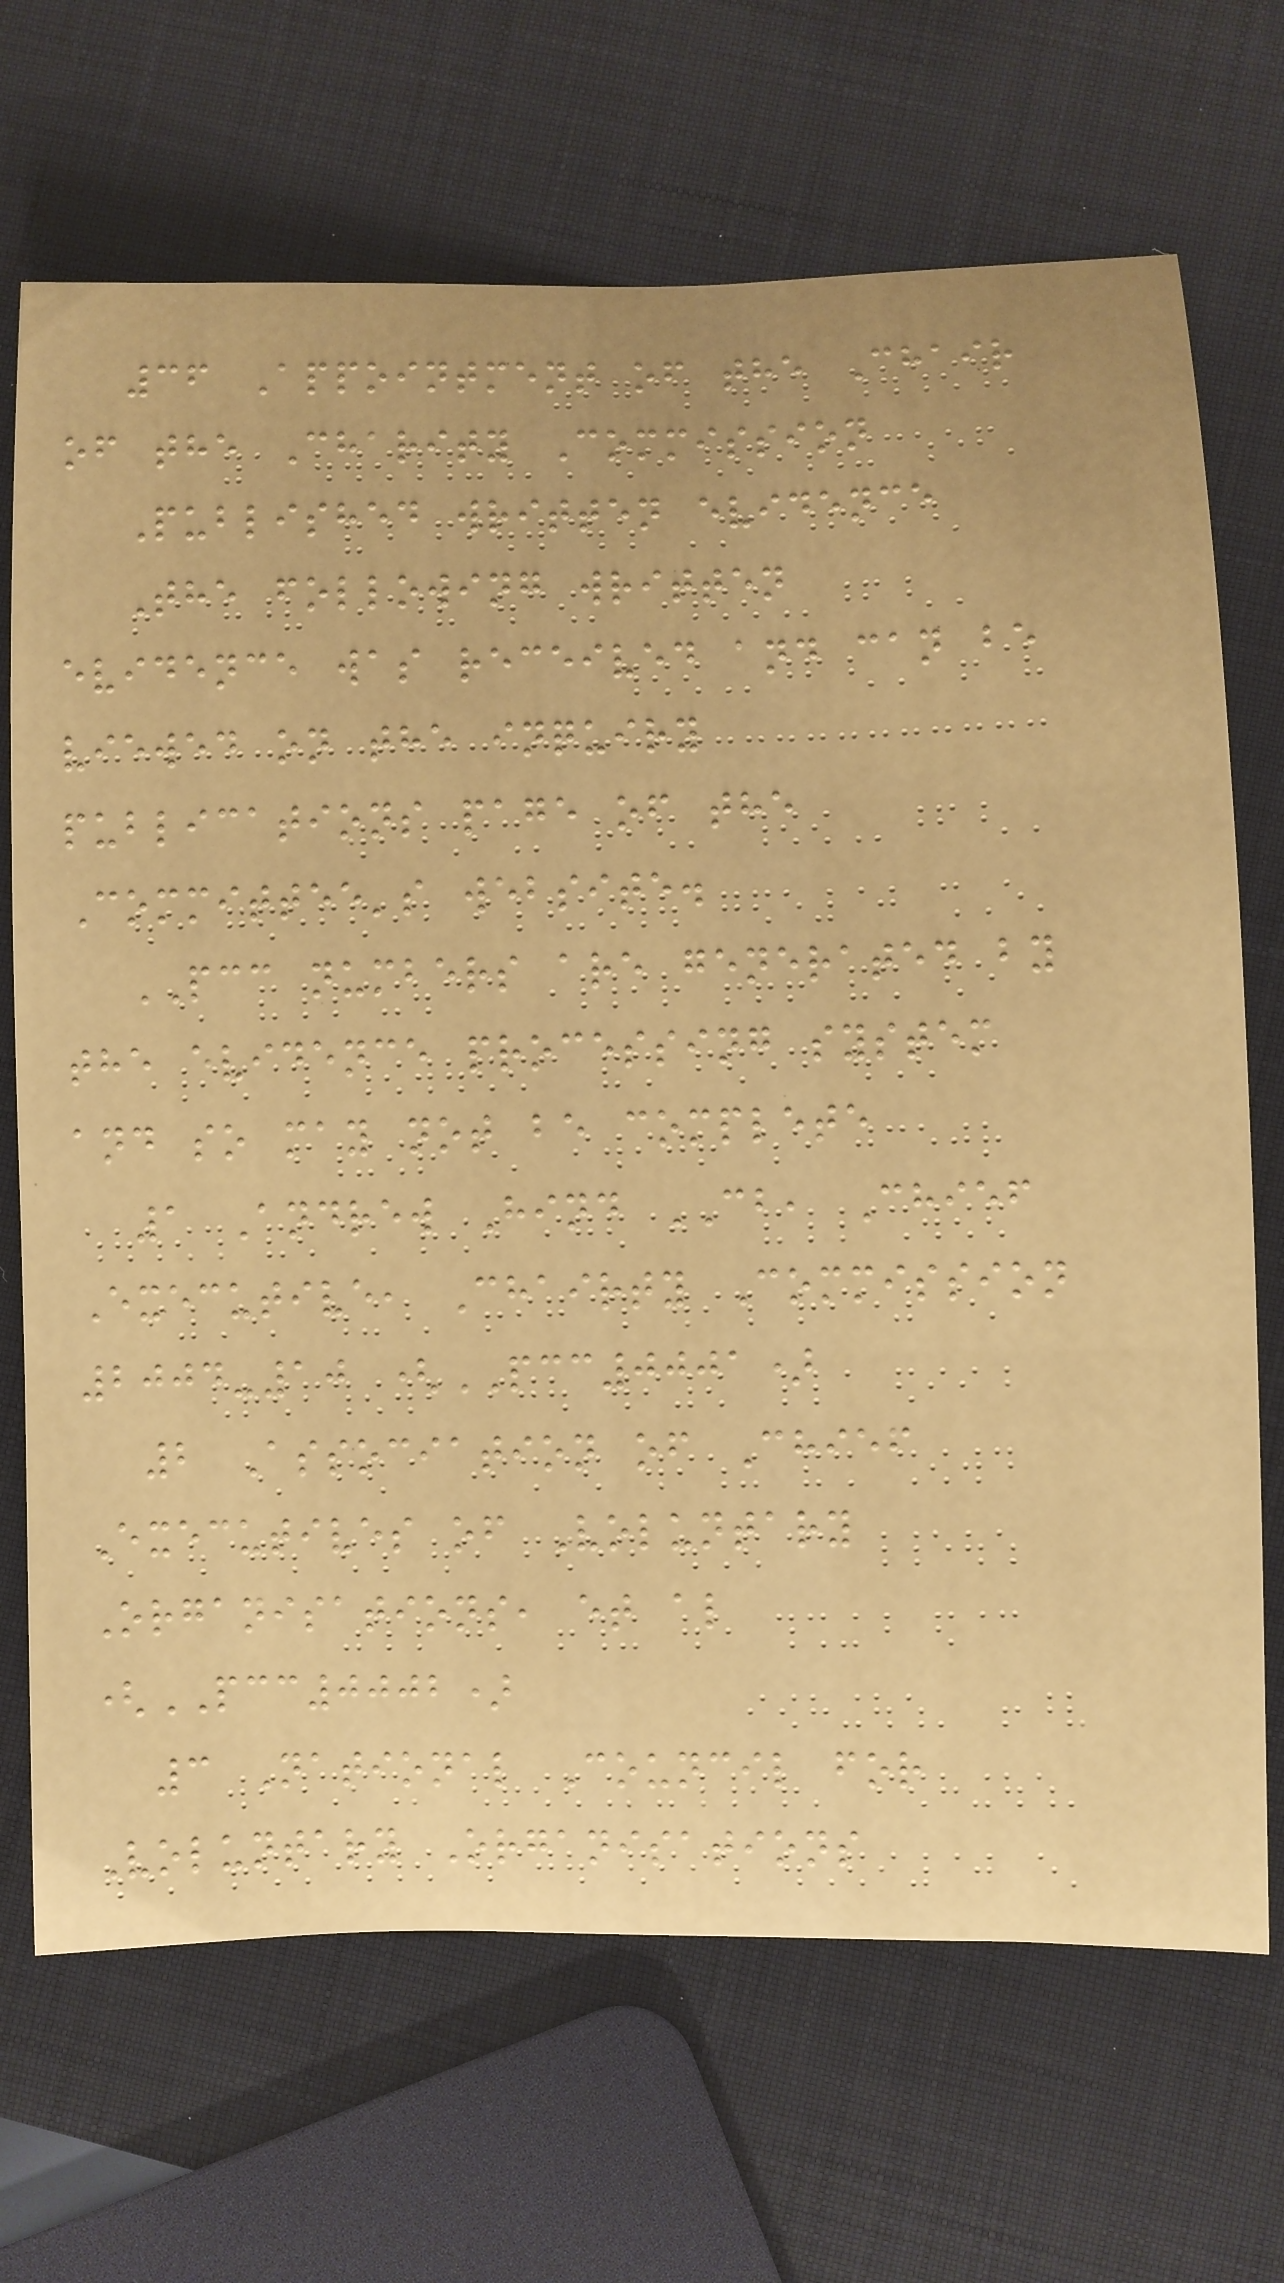36 Appointment of the Chair
of the Charity Commission
Published written evidence
The following written
evidence was received and can be
viewed on the inquiry
publications page of the
Committee's website.
PCC numbers are generated by
the evidence processing system
and so may not be complete
1 Andrew Hind CB, Chief
Executive, Chairty Commission
2004-10 (PCC0001)
2 Association of Chief
Executives of Voluntary
Organisations, et al
(PCC0002)
3 National Council for
Voluntary Organisations
